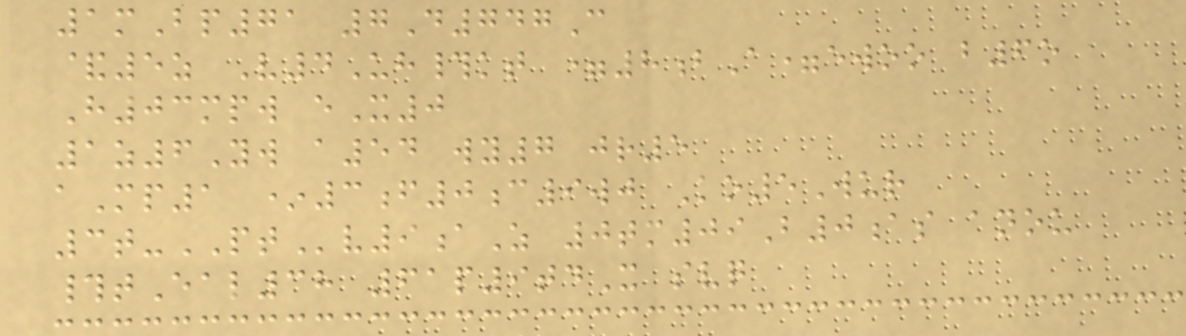1mBp71 7D747C
&5z V4Uh#kt =8bA=ewoo b6o
H03mpw eX0
1z6Yw a54 wy7 jr5
aMp1 *3f0c9wj Ko5Wur
3t-PTv9aZ 0tm09B0as anou
#tEal38 61p9tdX svq
